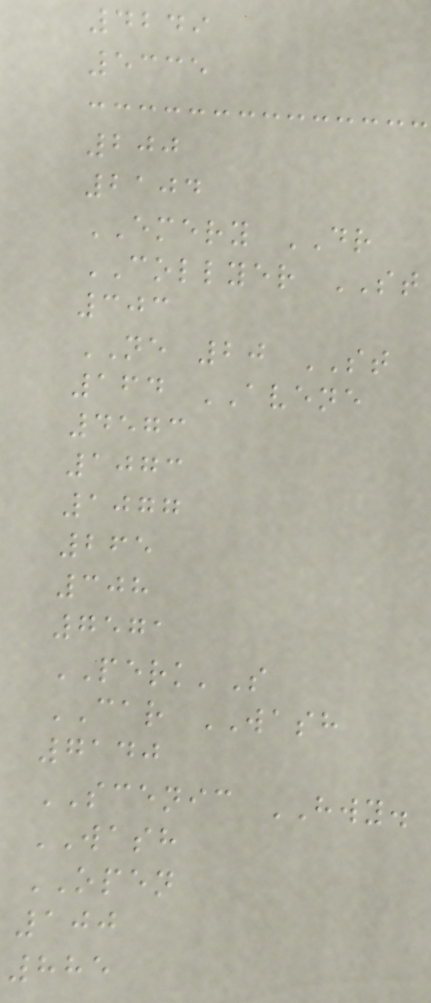4249
5335
200
2104
EMERY DR
COLLYER ST
303
NE 20 ST
164 AVENE
4573
1073
1077
265
308
7571
PERK'S
CAR WASH
7140
SCENIC HWY.
WASH
OPEN
100
885
